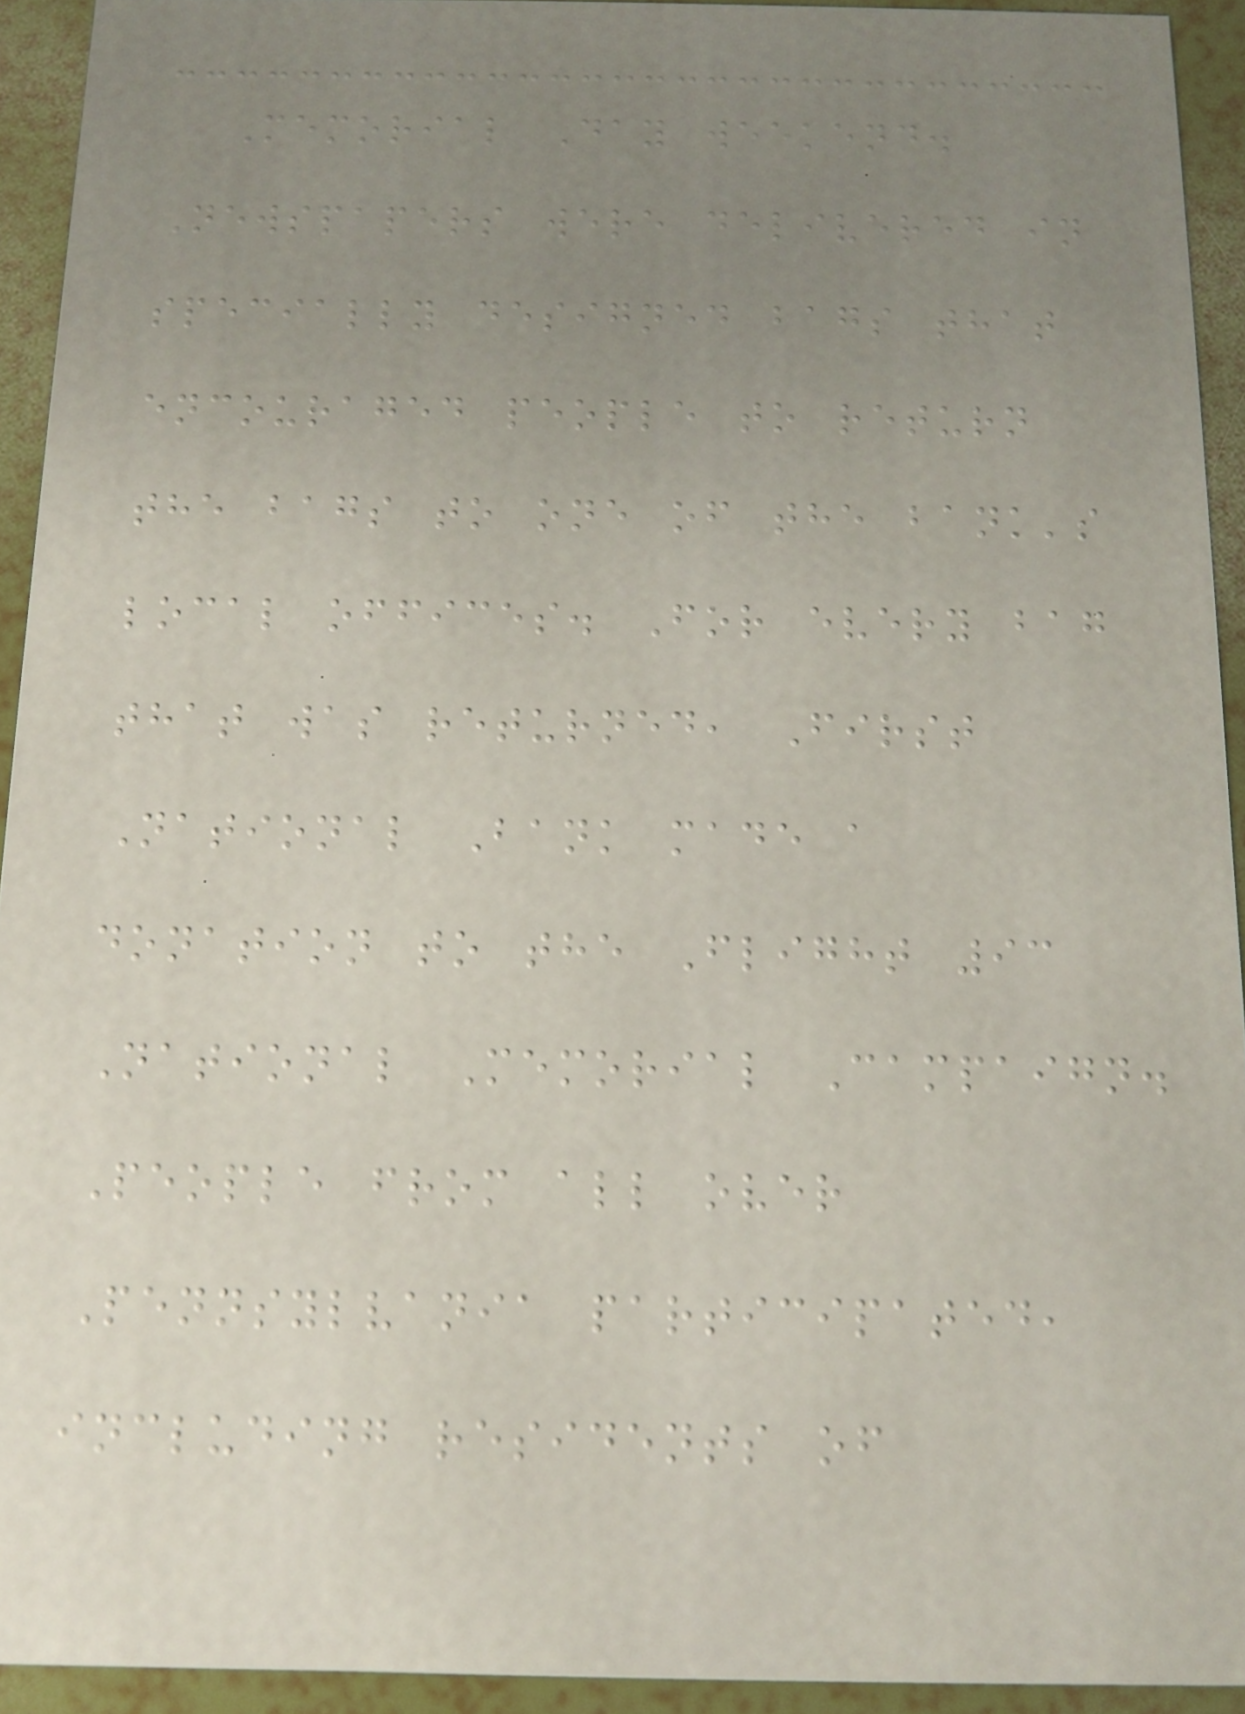Memorial Day weekend.
Newspapers were delivered in
specially designed bags that
encouraged people to return
the bags to one of the bank's
local offices. For every bag
that was returned, First
National Bank made a
donation to the Flight 93
National Memorial Campaign.
People from all over
Pennsylvania participated,
including residents of
